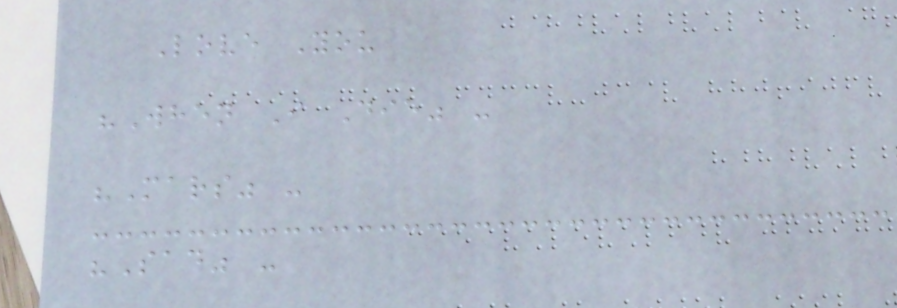Love You
"When I Die" -
"Mars" -
"Sad" -
